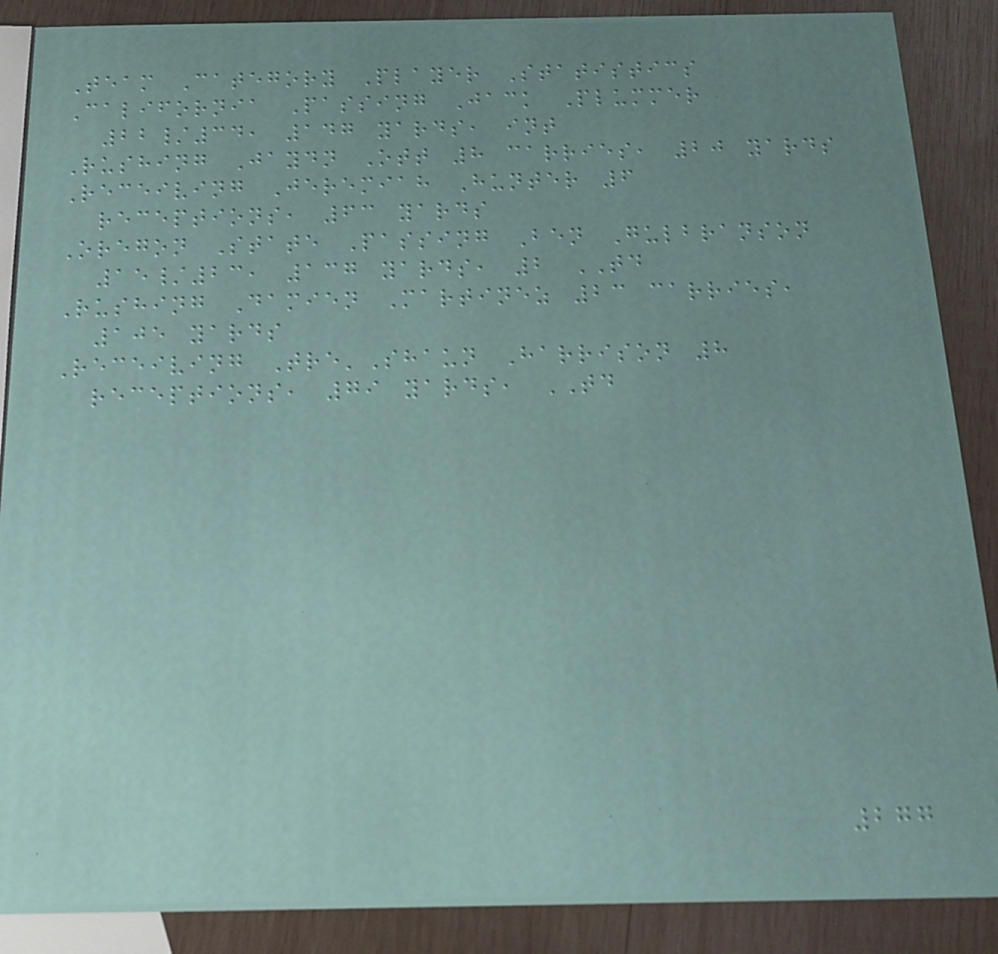Team Category Player Statistics
California Passing Jack Plummer
22/34, 147 yards, int
Rushing Jaydn Ott 8 carries, 20 yards
Receiving Jeremiah Hunter 6
receptions, 63 yards
Oregon State Passing Ben Gulbranson
15/23, 137 yards, 2 TD
Rushing Damien Martinez 23 carries,
105 yards
Receiving Tre'Shaun Harrison 8
receptions, 79 yards, TD
277
